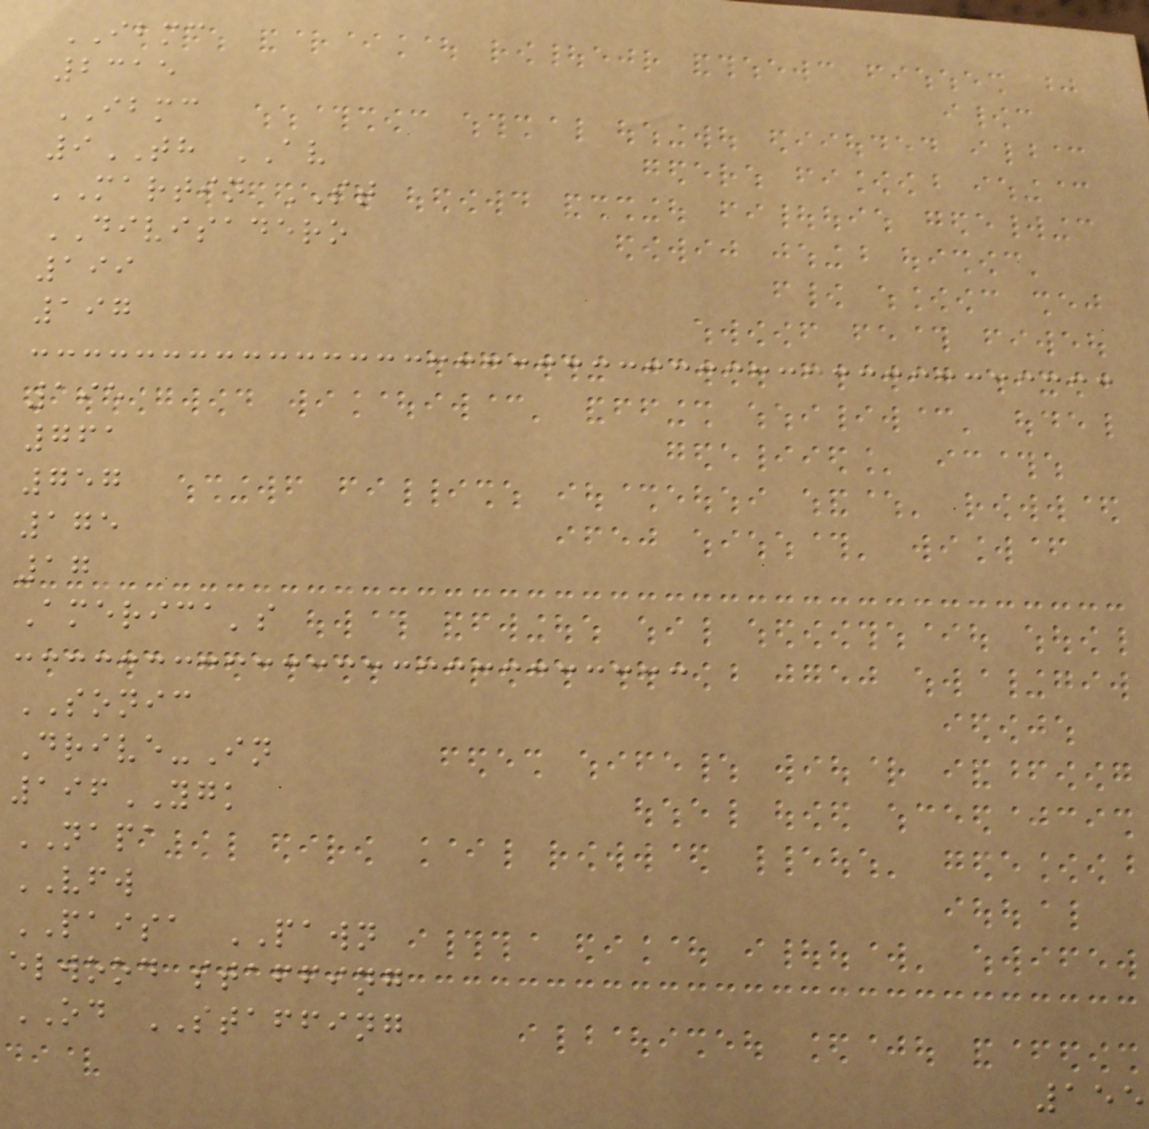IBMC
2315
IBMC
9TH AV
MARTIN ST
DIVISADERO
199
197
195
761
757
175
17
America's
SONIC
Drive-In
196YGK
NAPA
VFW
PAISA PAWN
elwood staffing
OD STAFFING
155
